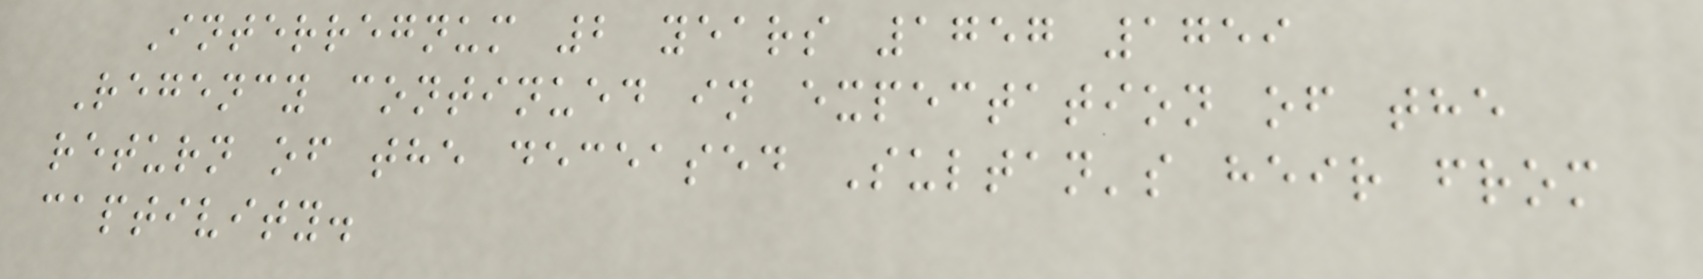Interregnum 2 years 1757 1759
Regency continued in expectation of the
return of the deceased Sultan's heir from
captivity.
